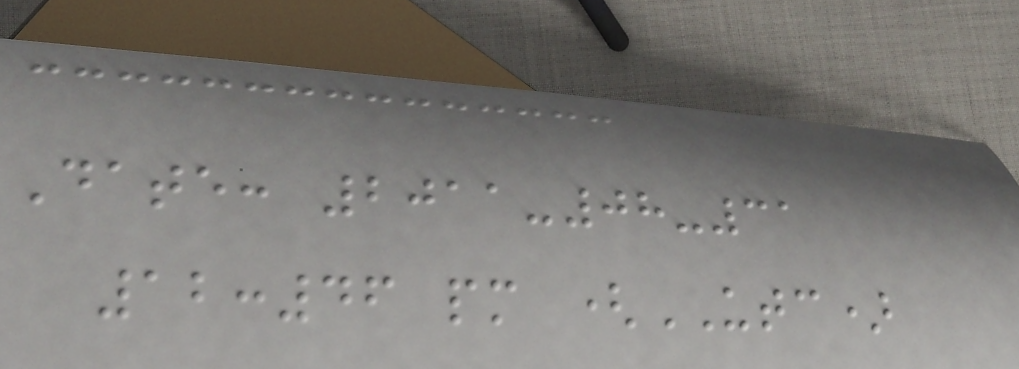Date: 2011-08-31
12:46 pm (UTC)
